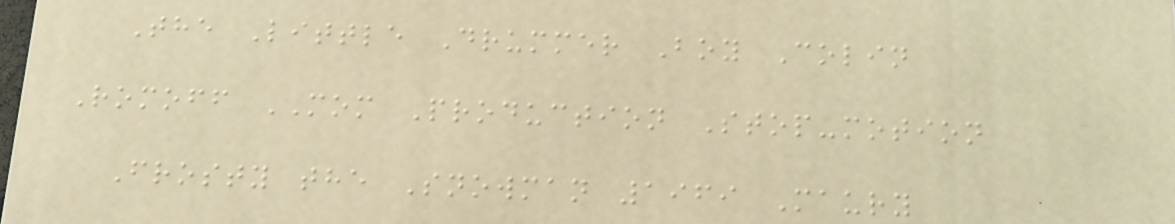The Little Drummer Boy Colin
Romoff MOM Production Stop-motion
Frosty the Snowman 1969 Maury
